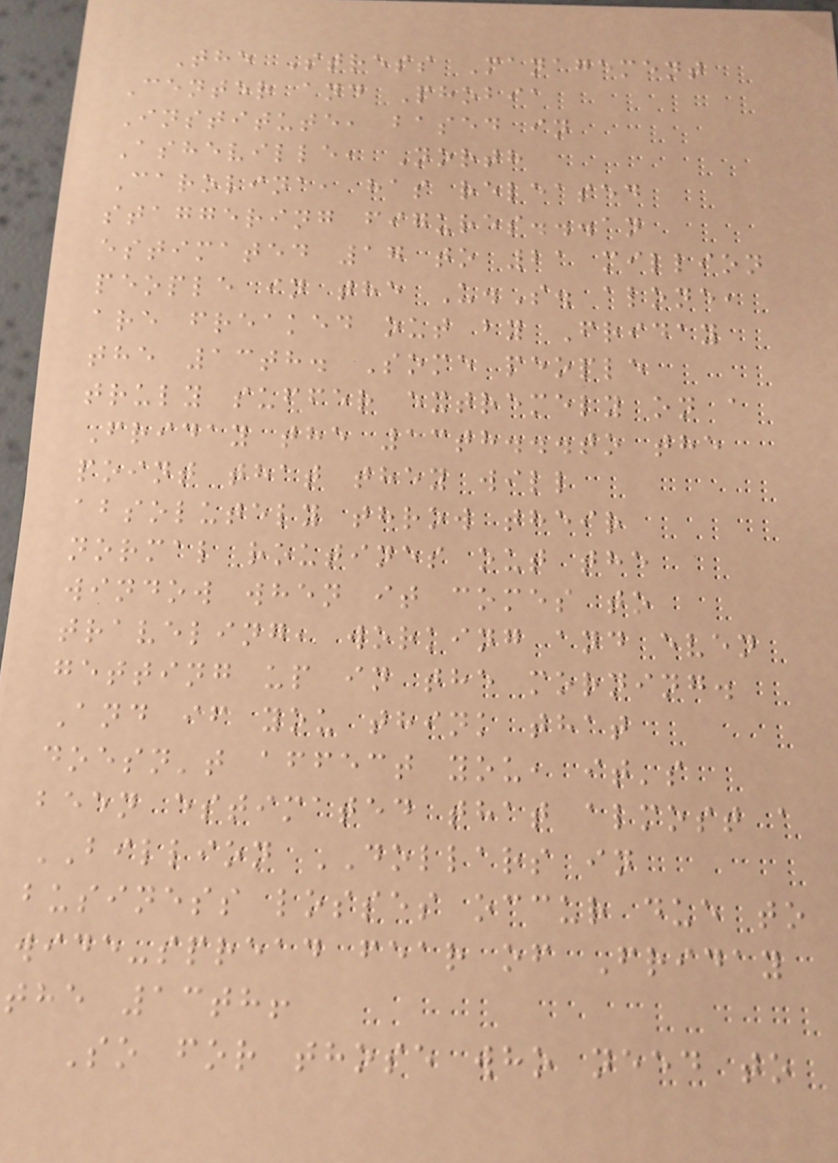The Stress Management
Center and Phobia
Institute, based in
Asheville, North
Carolina, has released
staggering figures...an
estimated 17 to 21 million
people in the U.S. alone,
are freaked out by Friday
the 13th. Some people
truly suffer extremely on a
Friday the 13th...to the
point that they will
absolutely throw their
normal routines out the
window when it comes to
traveling, working and even
getting up in the morning.
And if you think that
doesn't affect you, it's
been estimated that almost a
BILLION DOLLARS in
business losses occur due to
wide-spread fear of Friday
the 13th!
So for those who need to
